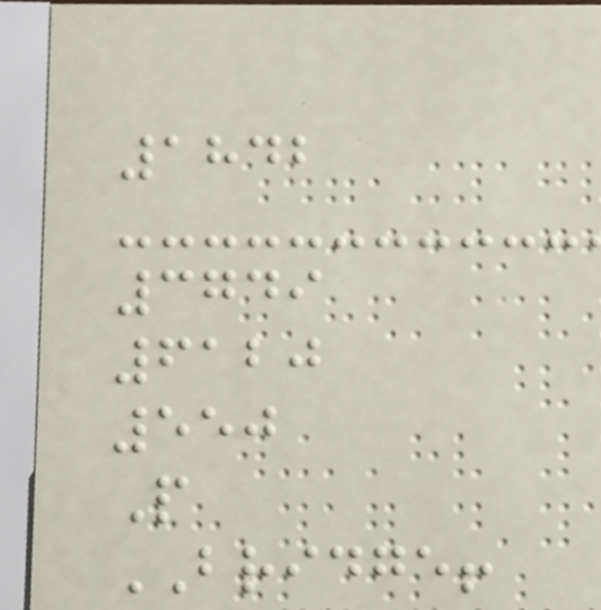1842
3749
6120
550
P
BRIDGE!
